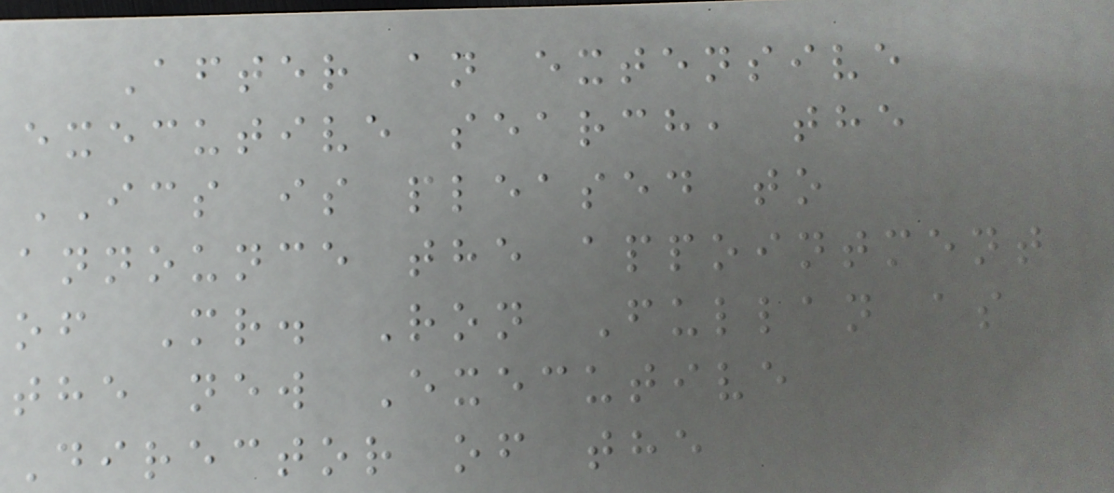After an extensive
executive search, the
ICS is pleased to
announce the appointment
of Mr. Ron Fullan as
the new Executive
Director of the
